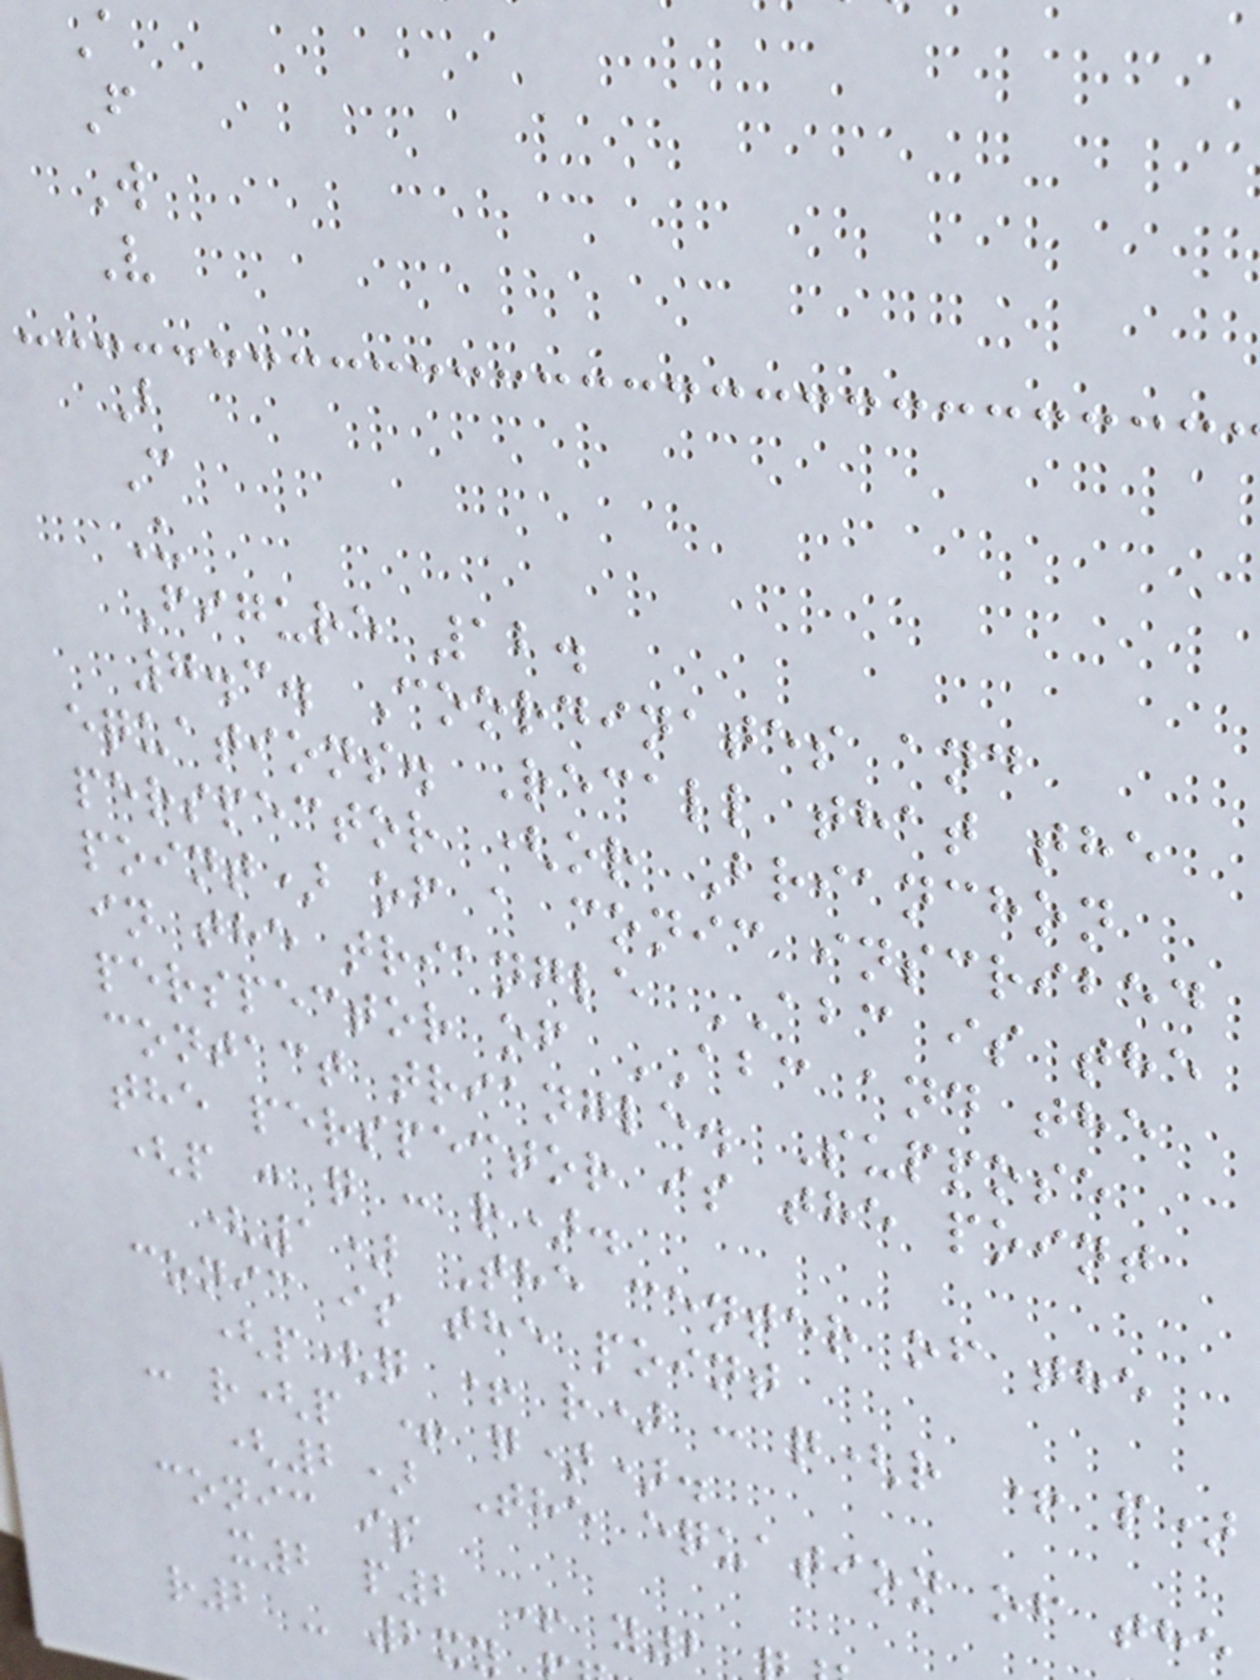A
F
W
V
B
C
U
Figure 12.
7.3. Coordinates and
equations. Recall that the
perspector (or Brianchon
point) of a conic inscribed
in the triangle ABC is the
perspector of ABC and the
contact triangle. Suppose
the perspector is the point
(p : q : r).
(1) The center of the
conic is the point
(p(q + r) : q(r + p)
: r(p + q)).
(2) The equation of the
conic is
x2 p2 + y2
r2 - 2xy
